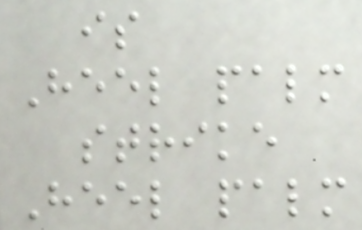is
Heel palm
strike
Heel palm
